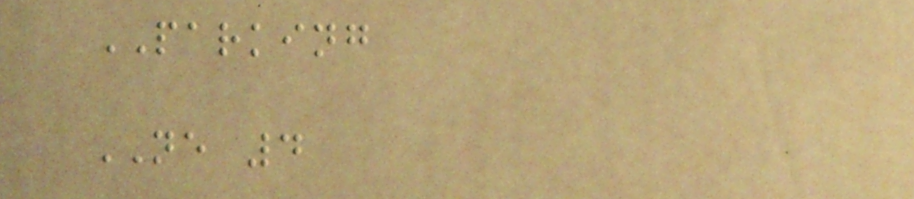PARKING
NE 4
